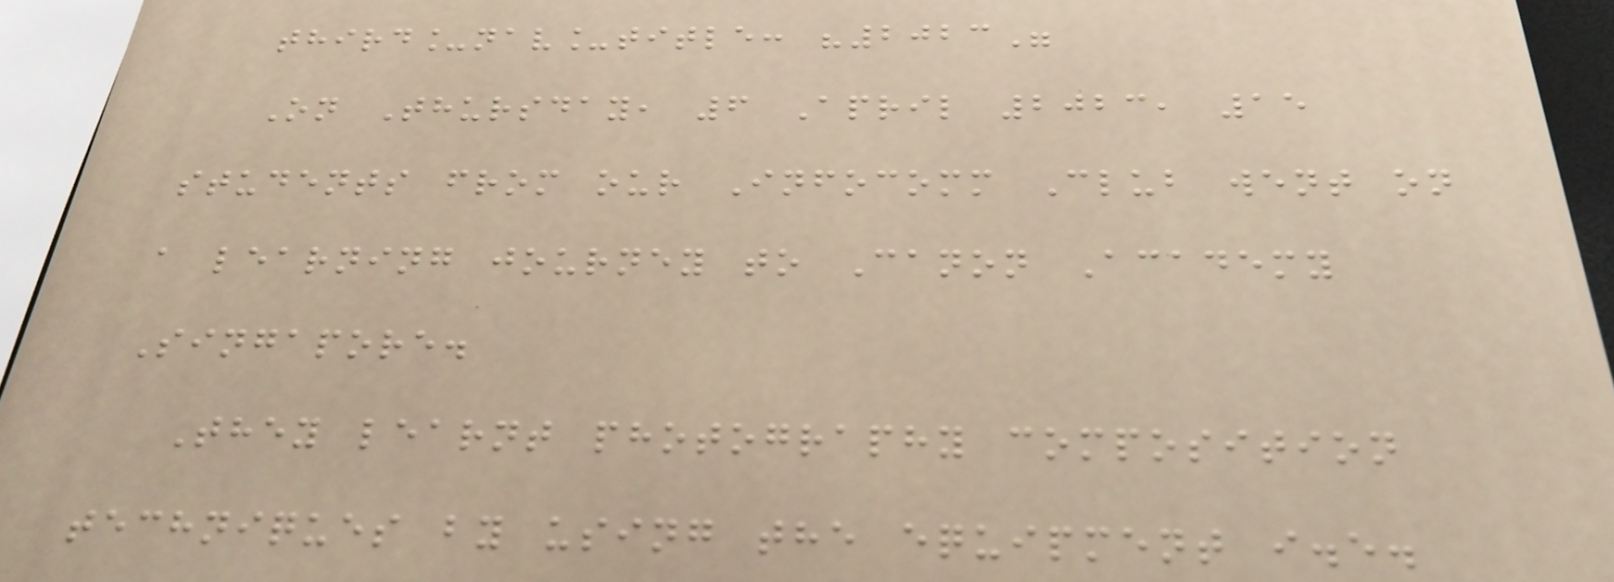third_nav_title: "2023"
On Thursday, 6 April 2023, 15
students from our Infocomm Club went on
a learning journey to Canon Academy
Singapore.
They learnt photography composition
techniques by using the equipment i.e.
